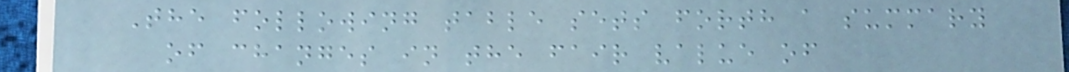The following table sets forth a summary
of changes in the fair value of
